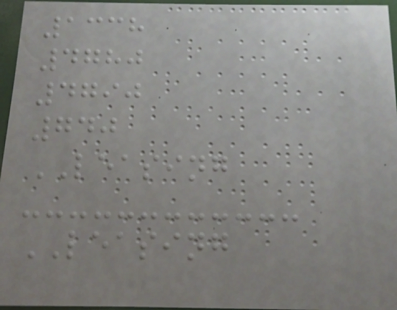1338
4780
4790
740
LEASING
LEASING
